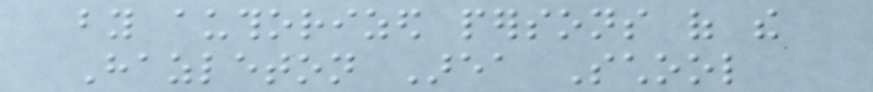by authorized persons of the
Hazleton Area School
